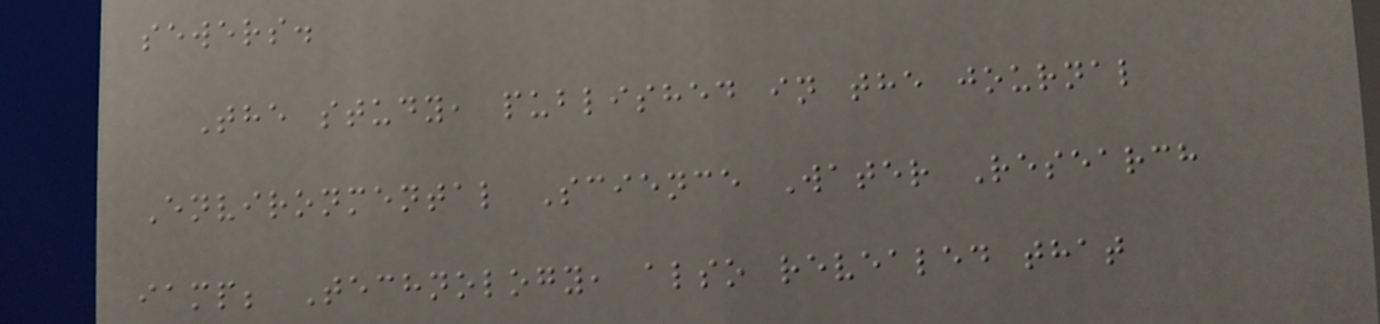sewers.
The study, published in the journal
Environmental Science Water Research
iamp; Technology, also revealed that
